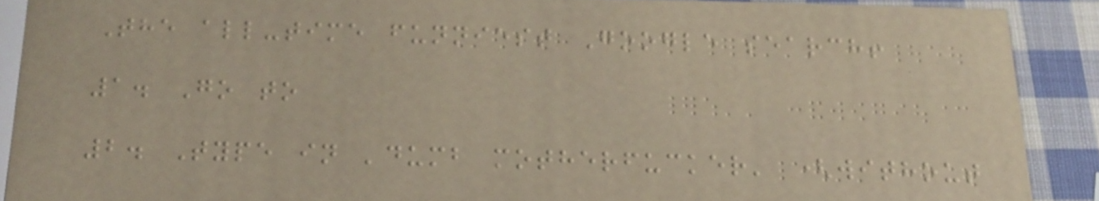The all-time funniest Google search!
1. Go to
2. Type in 'dumb motherfucker' (without
